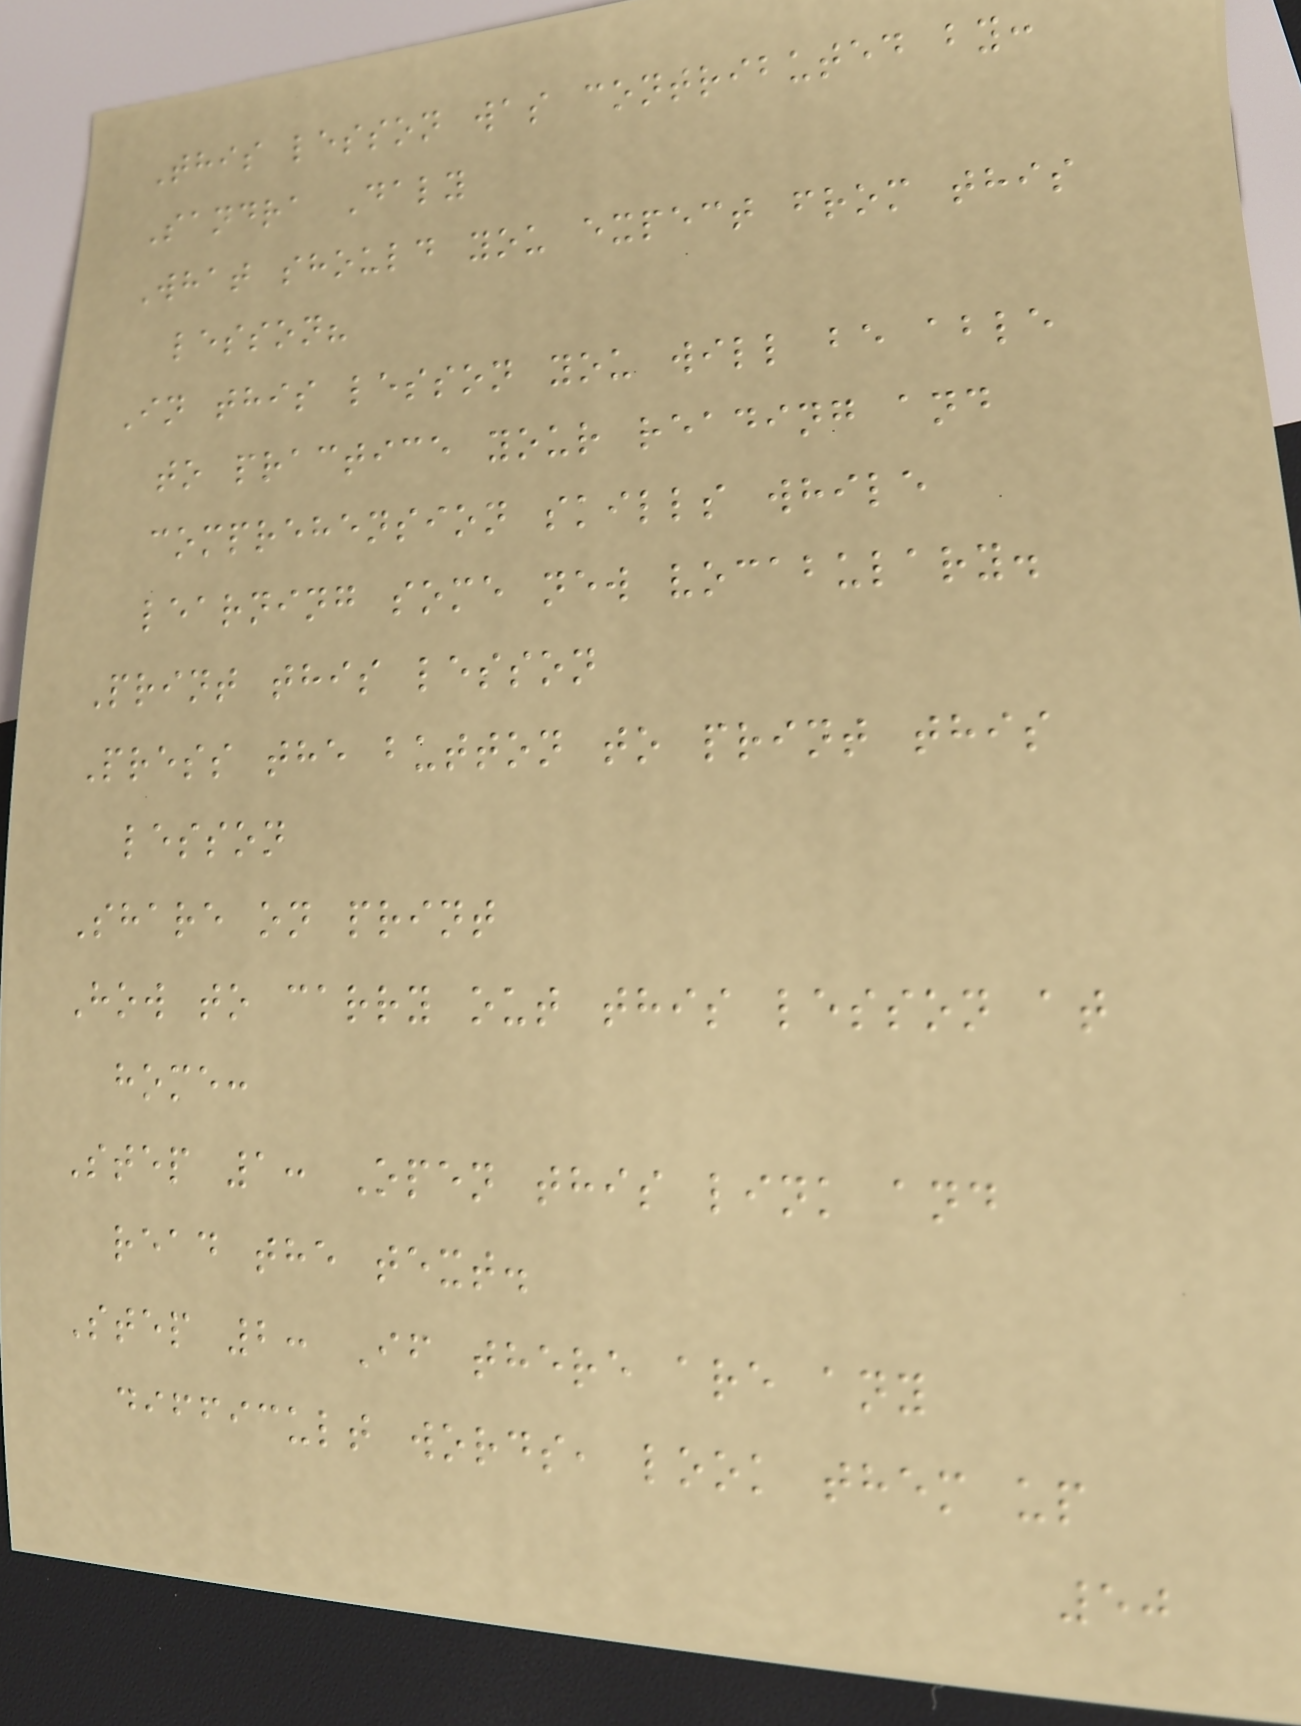This lesson was contributed by:
Sandra Daly
What should you expect from this
lesson?
In this lesson you will be able
to practice your reading and
comprehension skills while
learning some new vocabulary.
Print this lesson
Press the button to print this
lesson
Share on print
How to carry out this lesson at
home:
Step 1: Open this link and
read the text.
Step 2: If there are any
difficult words, look them up
50
